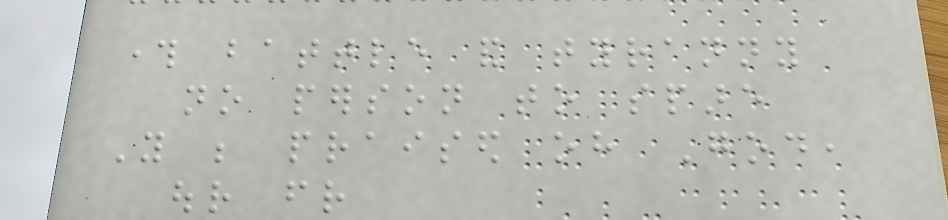through battle and tyranny
no person to spare
You be praised oh God,
our friend
